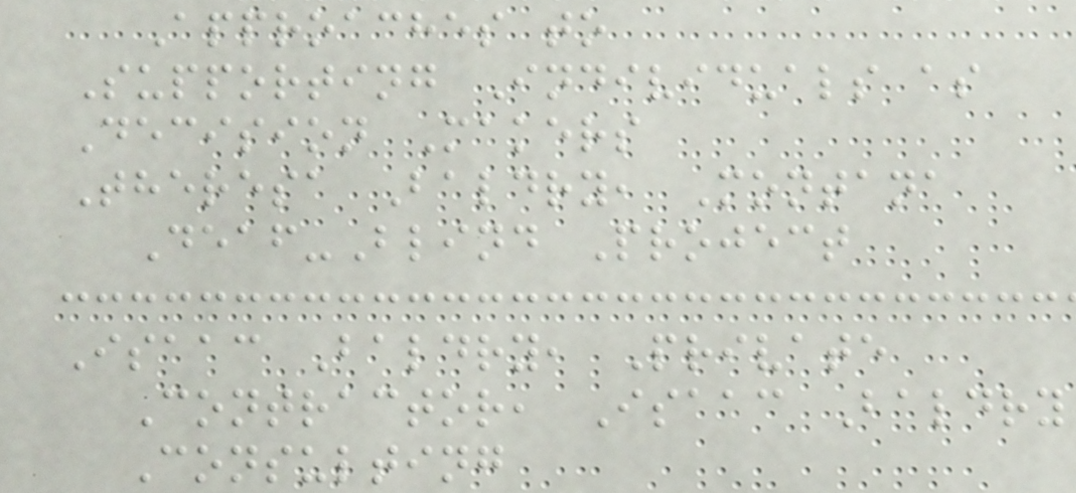Approaches to
Supporting Individuals as
Decision Makers
Theresa Baldry, Montana
Deaf-Blind Project
Isaac Baldry, Private
Contractor, Isaac Baldry
Consulting
